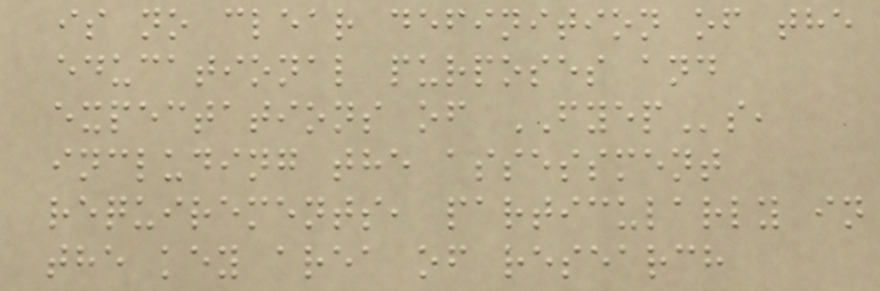is no clear definition of the
educational purposes and
expectations of FYEPs,
including the assessment
requirements, particularly in
the key area of research
